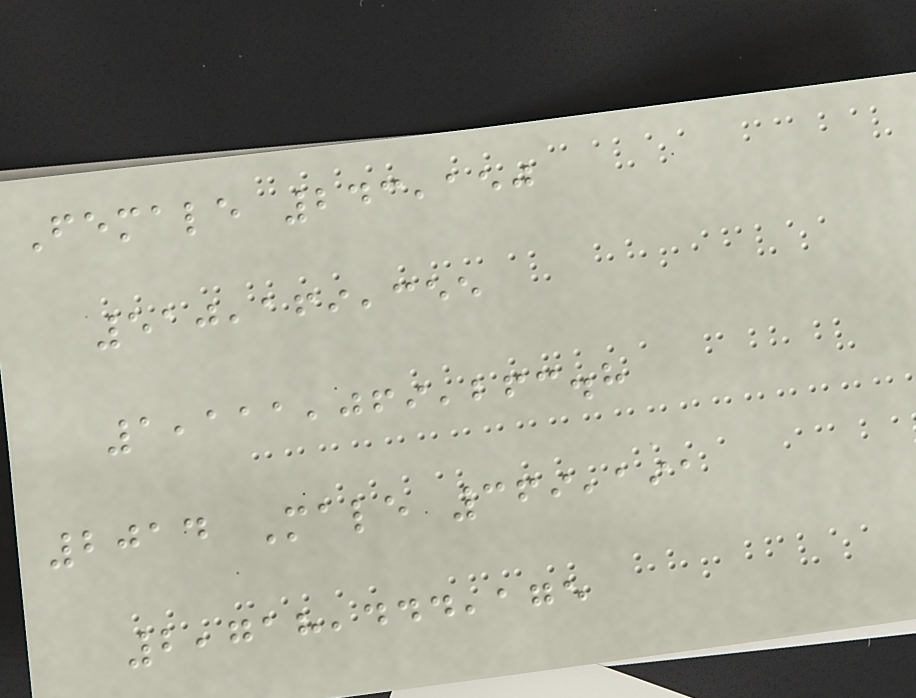Female 243,150
510,169,355
1,111,069,263.8
2014 Male 369,191
2,718,444,175
